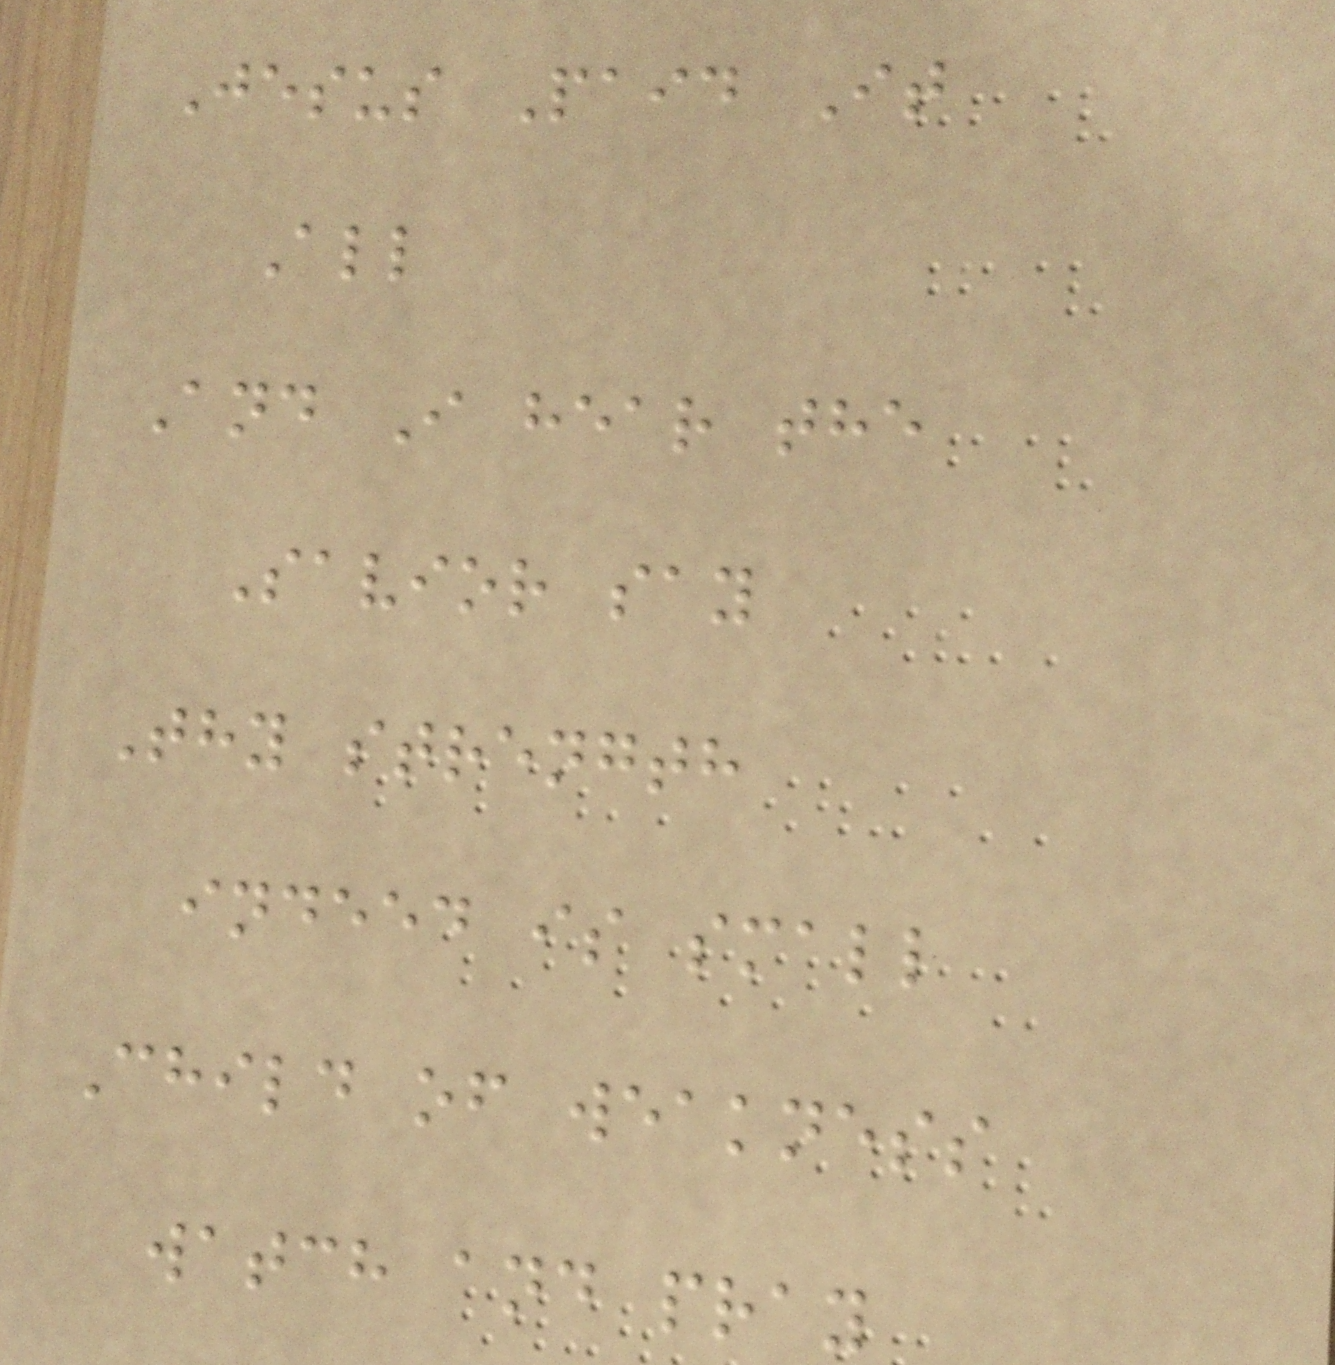Jesus Paid It
All
And I hear the
Savior say
Thy strength
indeed is small
Child of weakness
watch and pray
